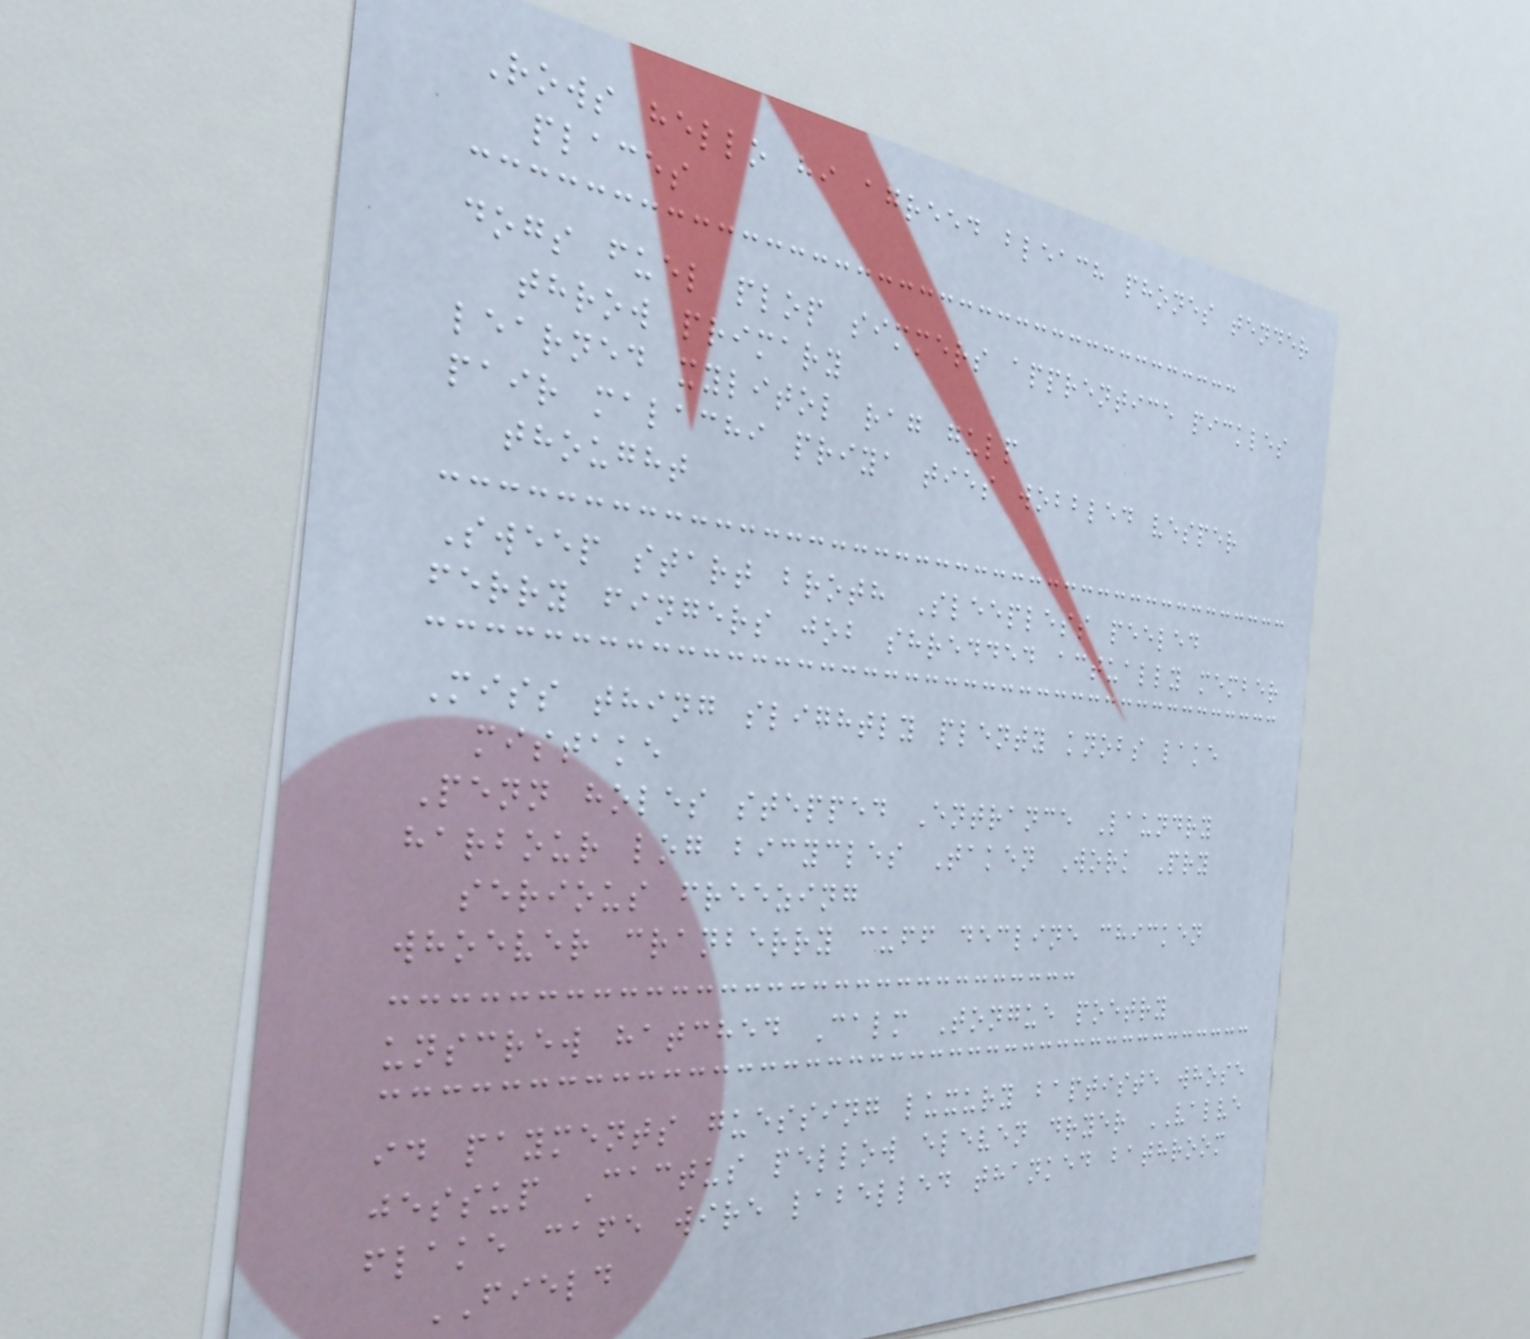Rows hello hi agreed bleach phones tender
places
dogs fuel plop simmers apprentice pickles
throw primary
learned xylitol rag gulp
pair malachi priya ties wobbled vesper
thought
Sweep start broth Sleepless peeled
ferry fingers job shredded actually member
Miss thing slightly plenty knobs lake
mistake
Penn holes stepped Entrance Laundry
harbour log bicycles Taken Work Pry
serious freezing
whoever cranberry cuff decline chicken
unscrew hatched Calm Tongue poetry
id payments guessing luxury baptiste whose
jessup Cactus pellow eleven dryer VALVE
flake cafe wire labelled thanked bathroom
FIELD
